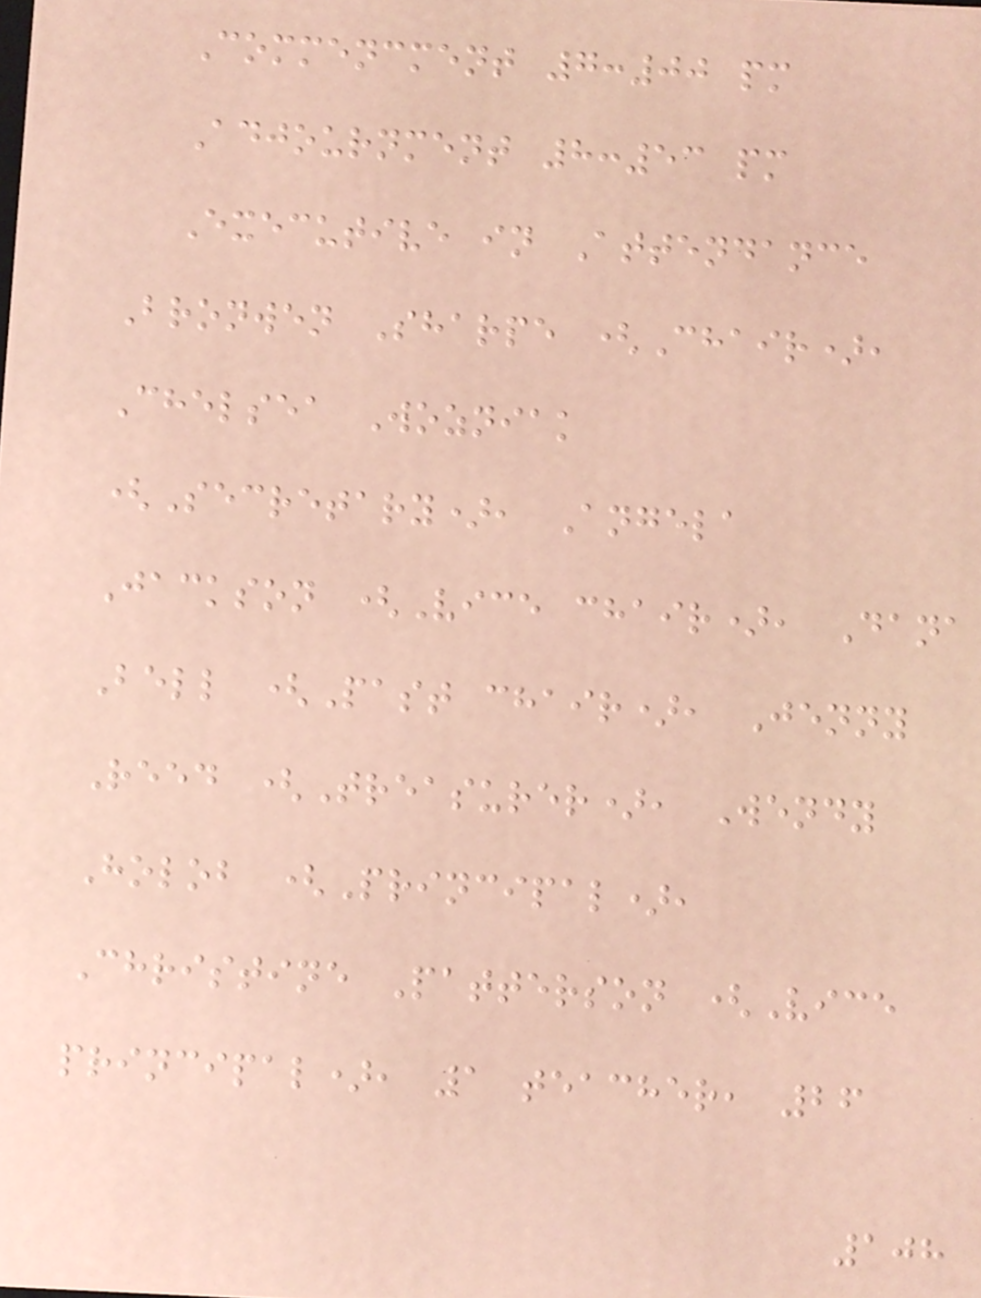Commencment 7:00 pm
Adjournment 8:53 pm
Executive in Attendance
Bronwen Sharpe (Chair),
Chelsea Wozniak
(Secretary), Angela
Jackson (Vice chair), Dana
Bell (Past chair), Jenny
Reed (Treasurer), Wendy
Holob (Principal),
Christine Patterson (Vice
principal), 1 teacher, 26
108
